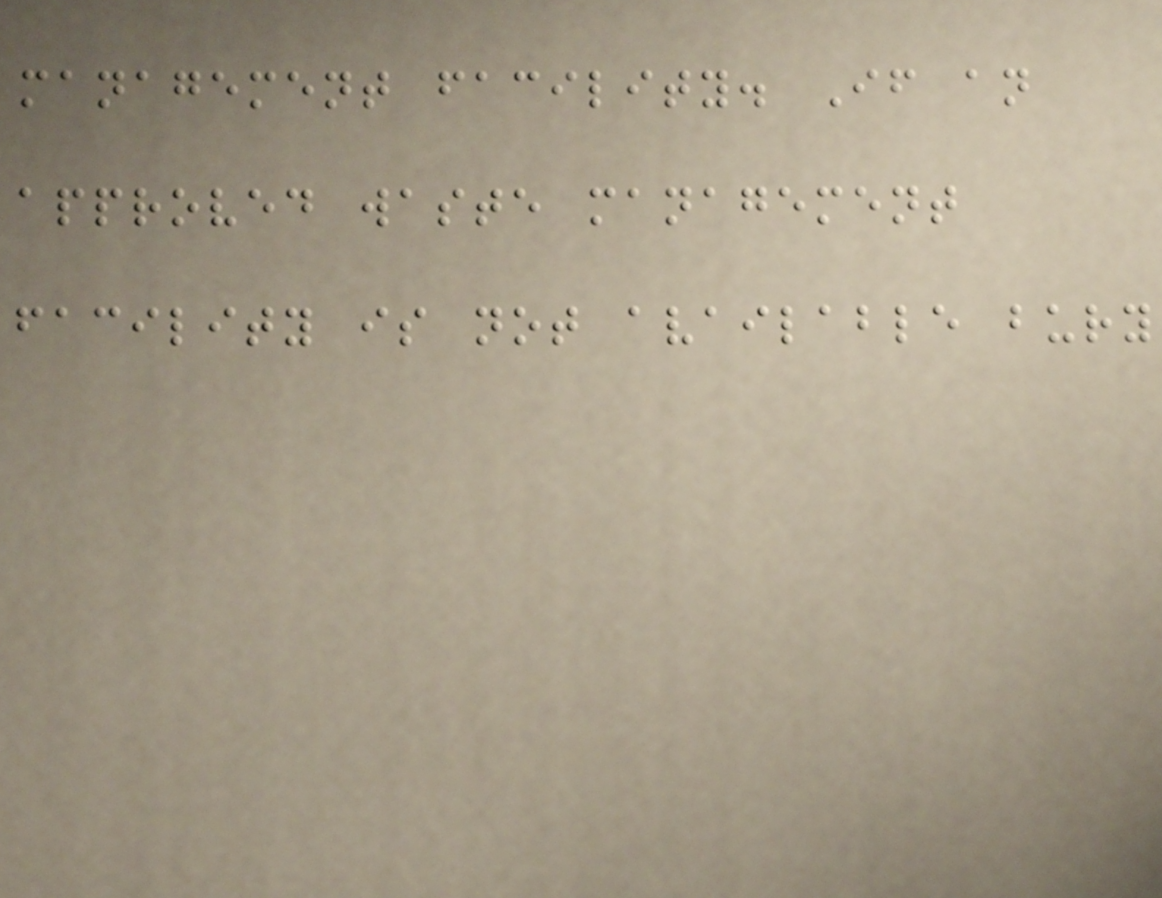management facility. If an
approved waste management
facility is not available bury
